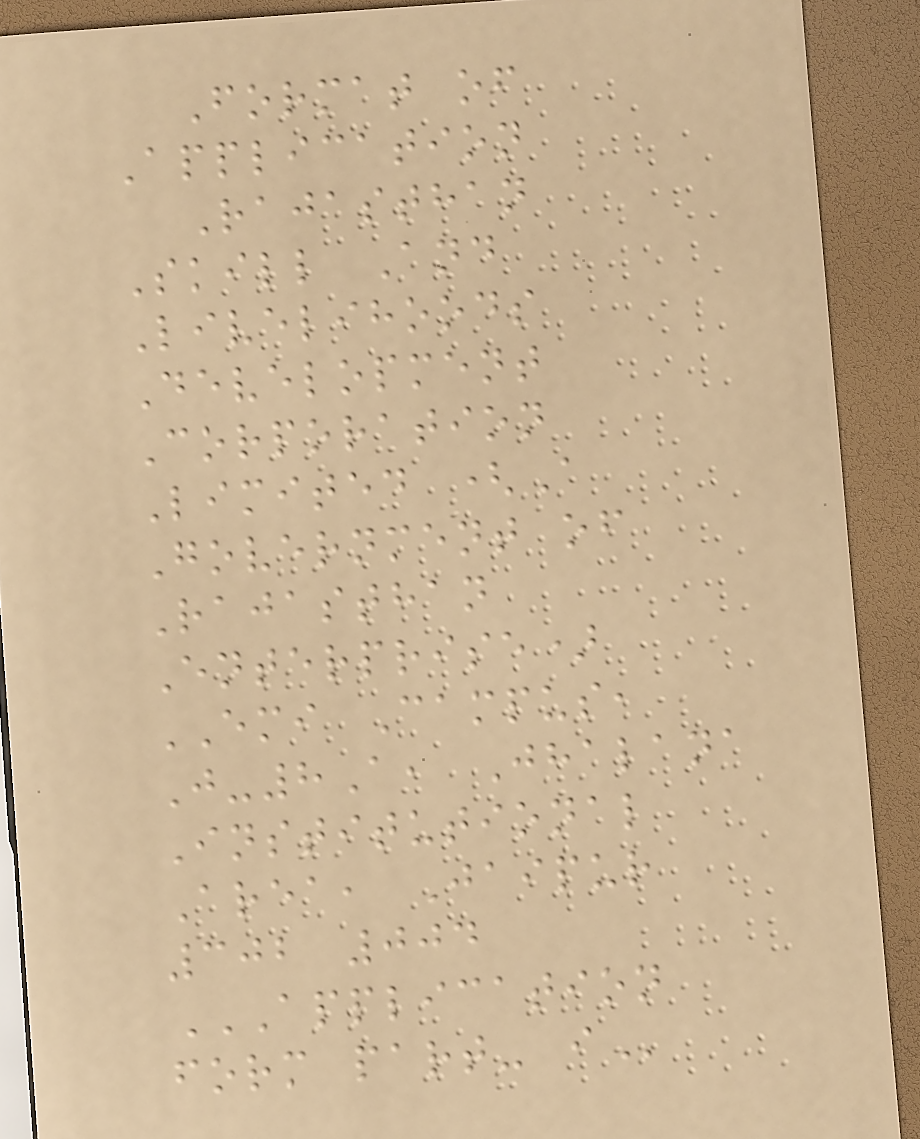Format of
Application
Rajasthan
Skill And
Livelihoods
Development
Corporation
Limited (A
Government of
Rajasthan
Enterprise)
EMI Campus,
J-8A, Jhalana
Institutional
Area, Jaipur
302 004
APPLICATION
FORM PART- I
